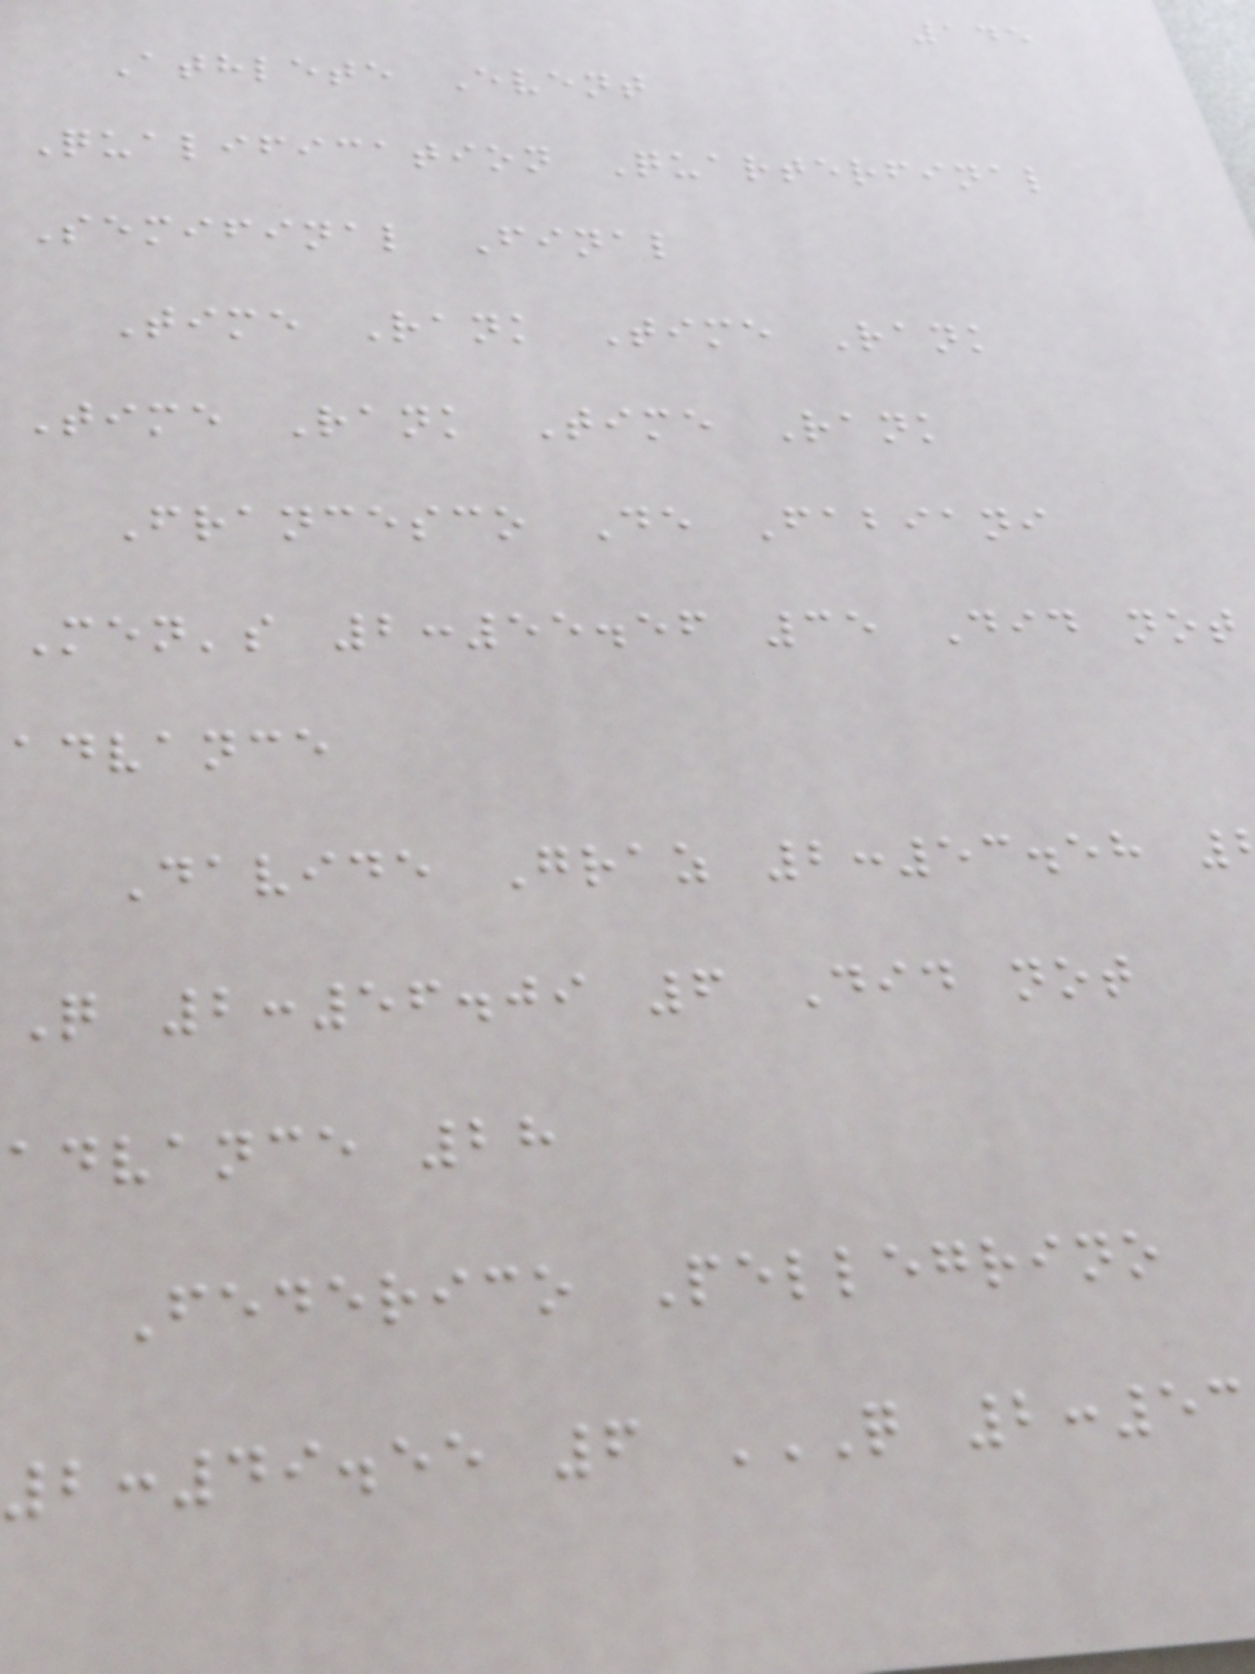145
Athlete Event
Qualification Quarterfinal
Semifinal Final
Time Rank Time Rank
Time Rank Time Rank
Francesco De Fabiani
Men's 2:55.56 35 Did not
advance
Davide Graz 2:53.58
Q 2:56.09 6 Did not
advance 28
Federico Pellegrino
